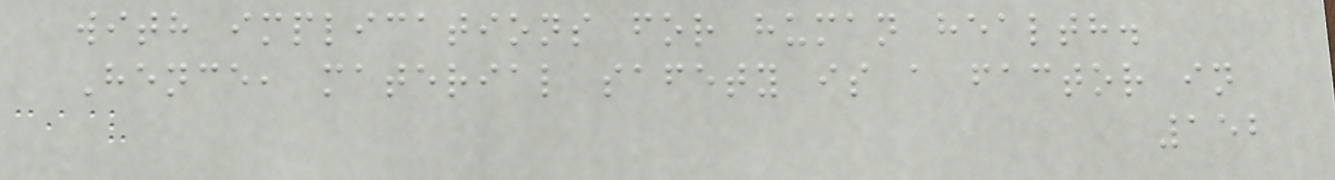with implications for human health.
Hence, material safety is a factor in
152
